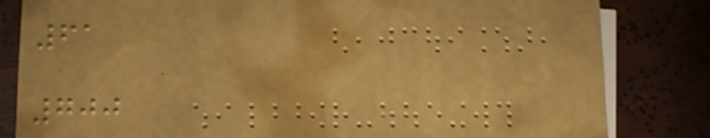61
700
